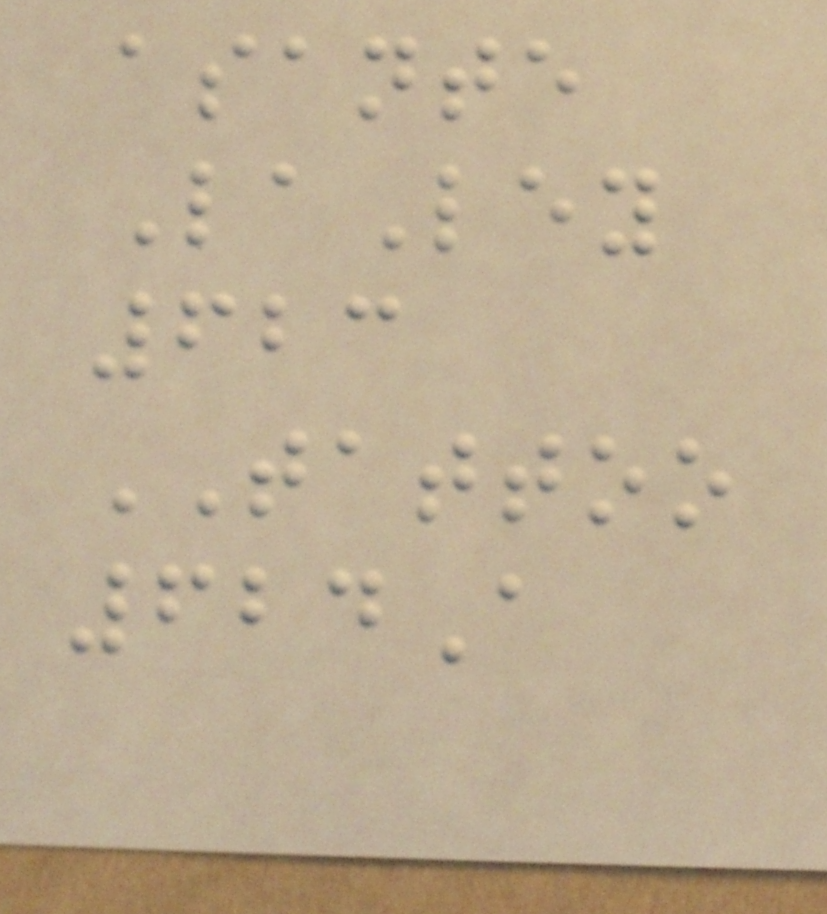asante
LaLey
623
TATTOO
624A
